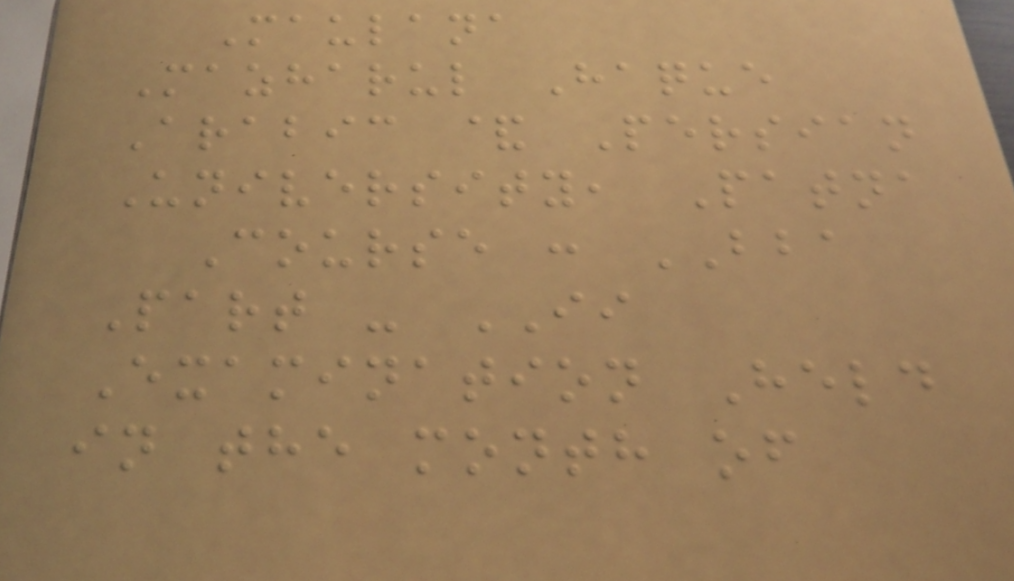Maulana
Mazharul Haque
Arabic & Persian
University, Patna
Course : BBA
Part - II
Examination Held
in the month of
